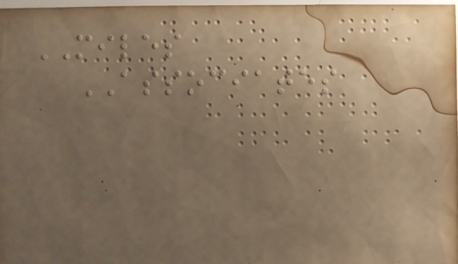MILES
ASSOCIATES
